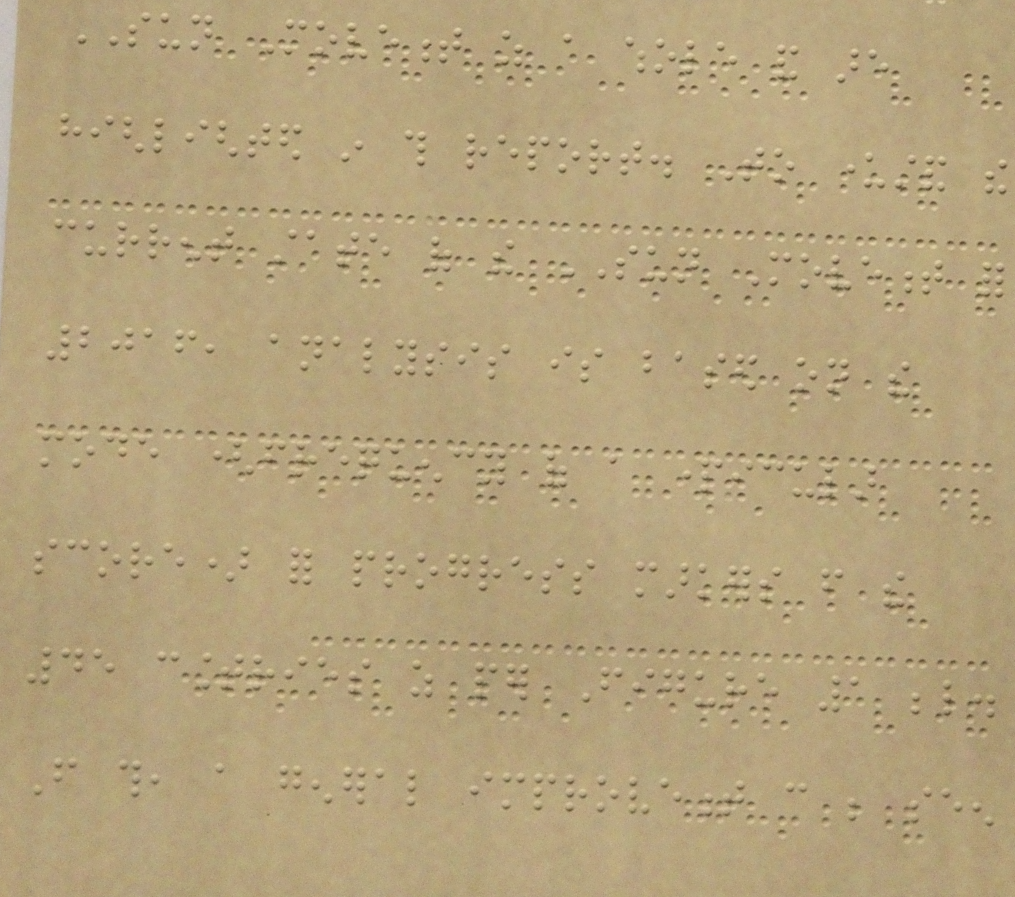SUN Movement as a whole and are
highlighted in this report. To understand the
current state of the SUN Movement for
2016, analysis is based on the
mode (frequency of a particular
score) for progress markers from the
45 countries as per Figure 1 below.
From this, a general improvement can be seen
